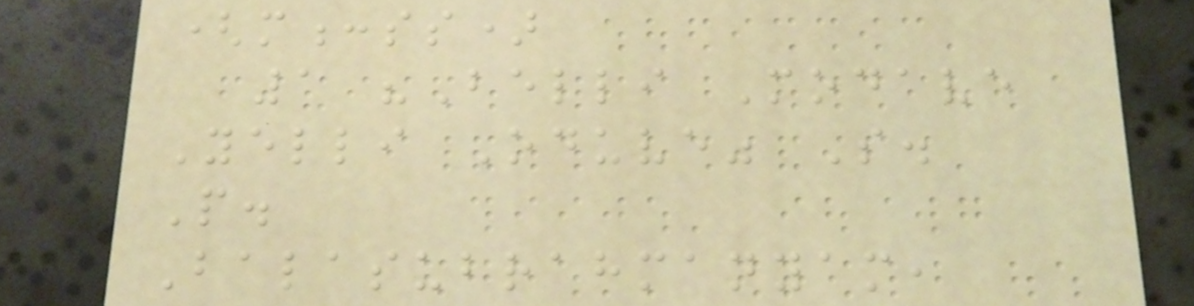(m:ss)
1 "Belli Modave
Yelli Oduve" S.
P.
Balasubrahmanyam,
